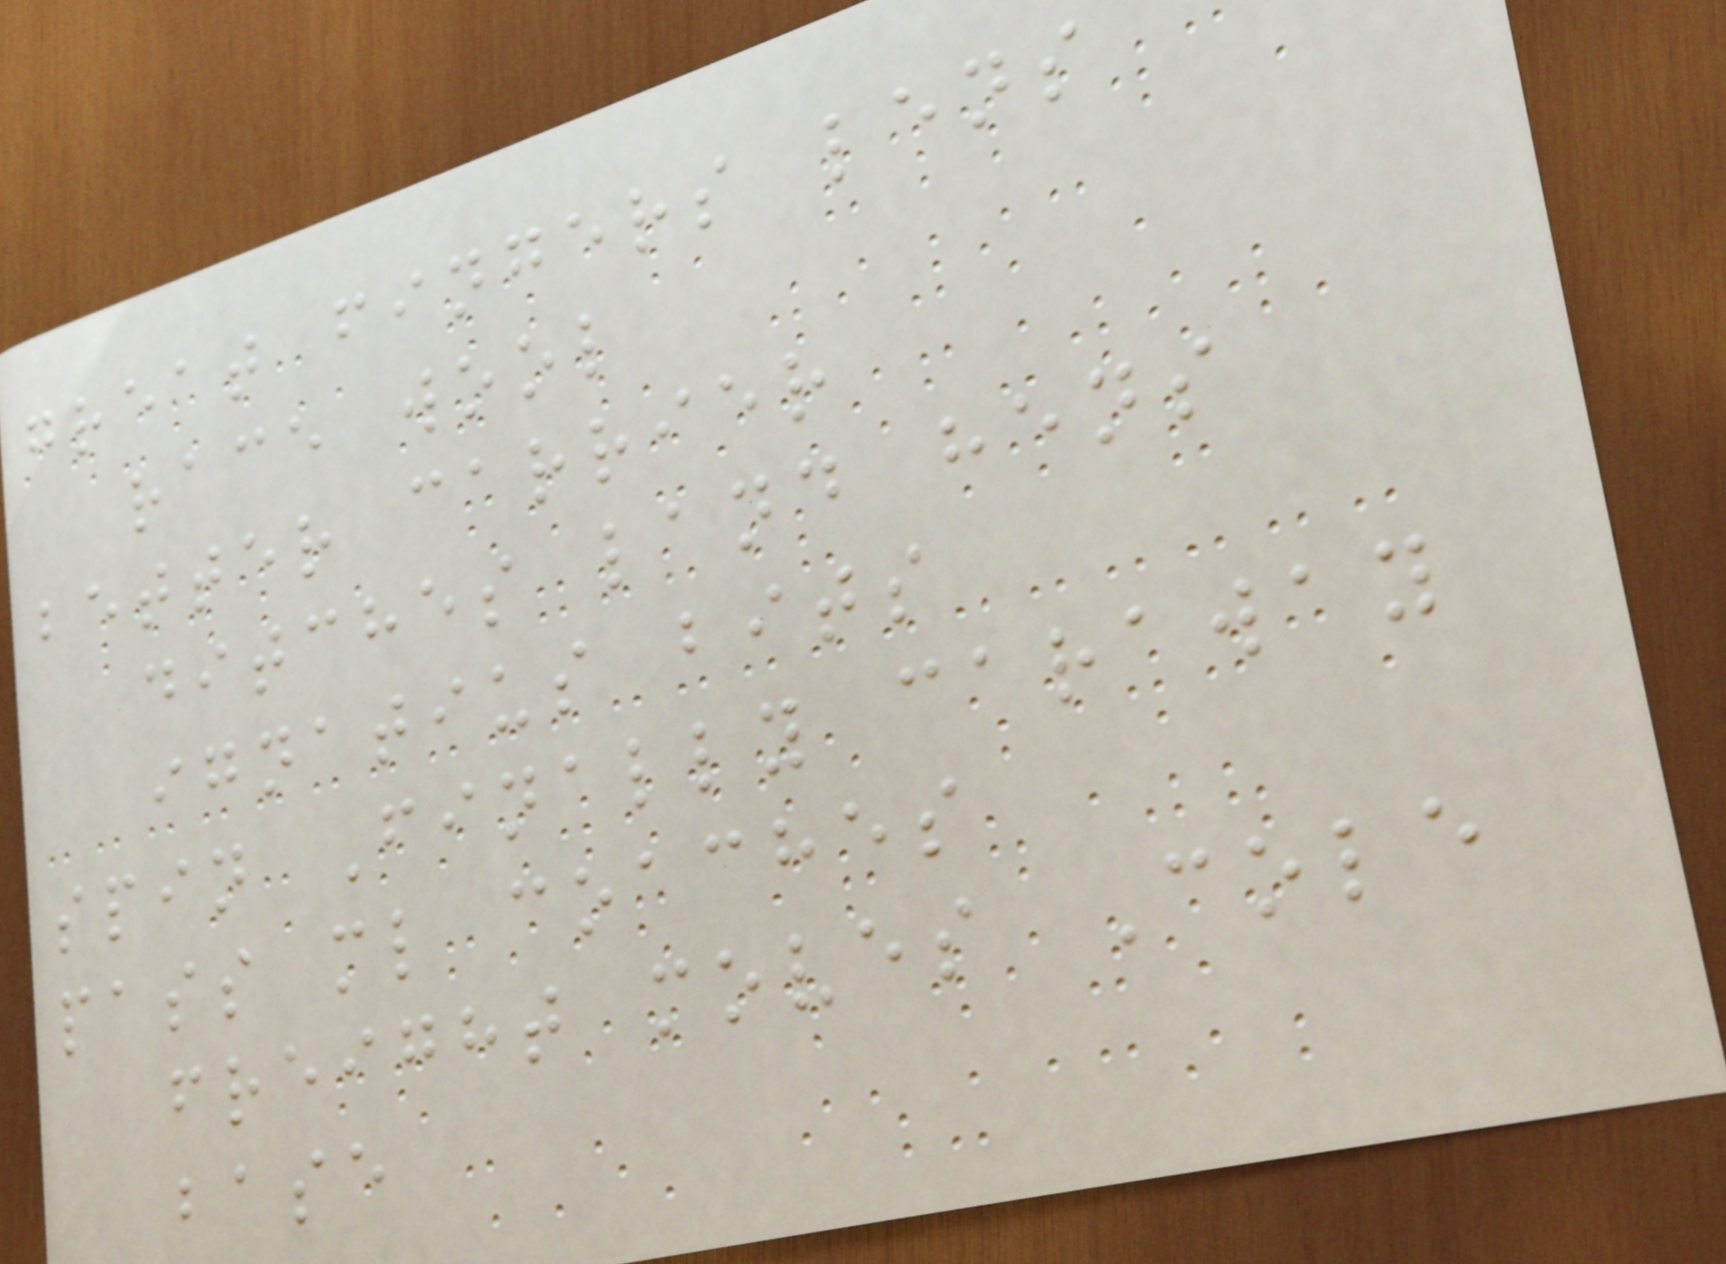great fingers lens
race wool
better carrier
ditches land hens
ignatius bits
spin Finally caraway
pass ml coaches
freight moves Cole
base
